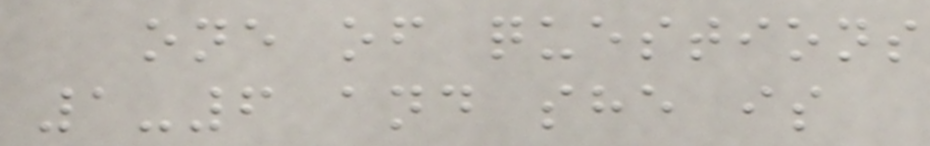one of questions
1-6 and she is
